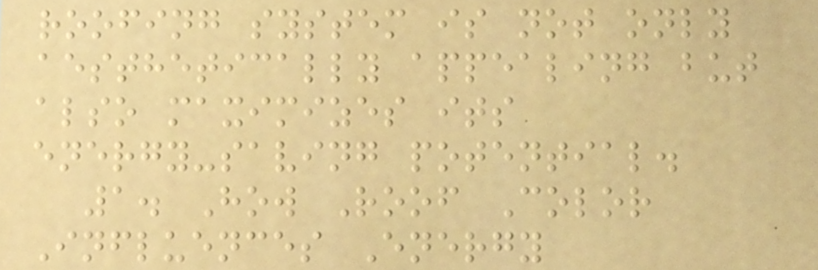roofing system is not only
aesthetically appealing but
also maximizes its
energy-saving potential.
1. How Roof Color
Influences Energy
